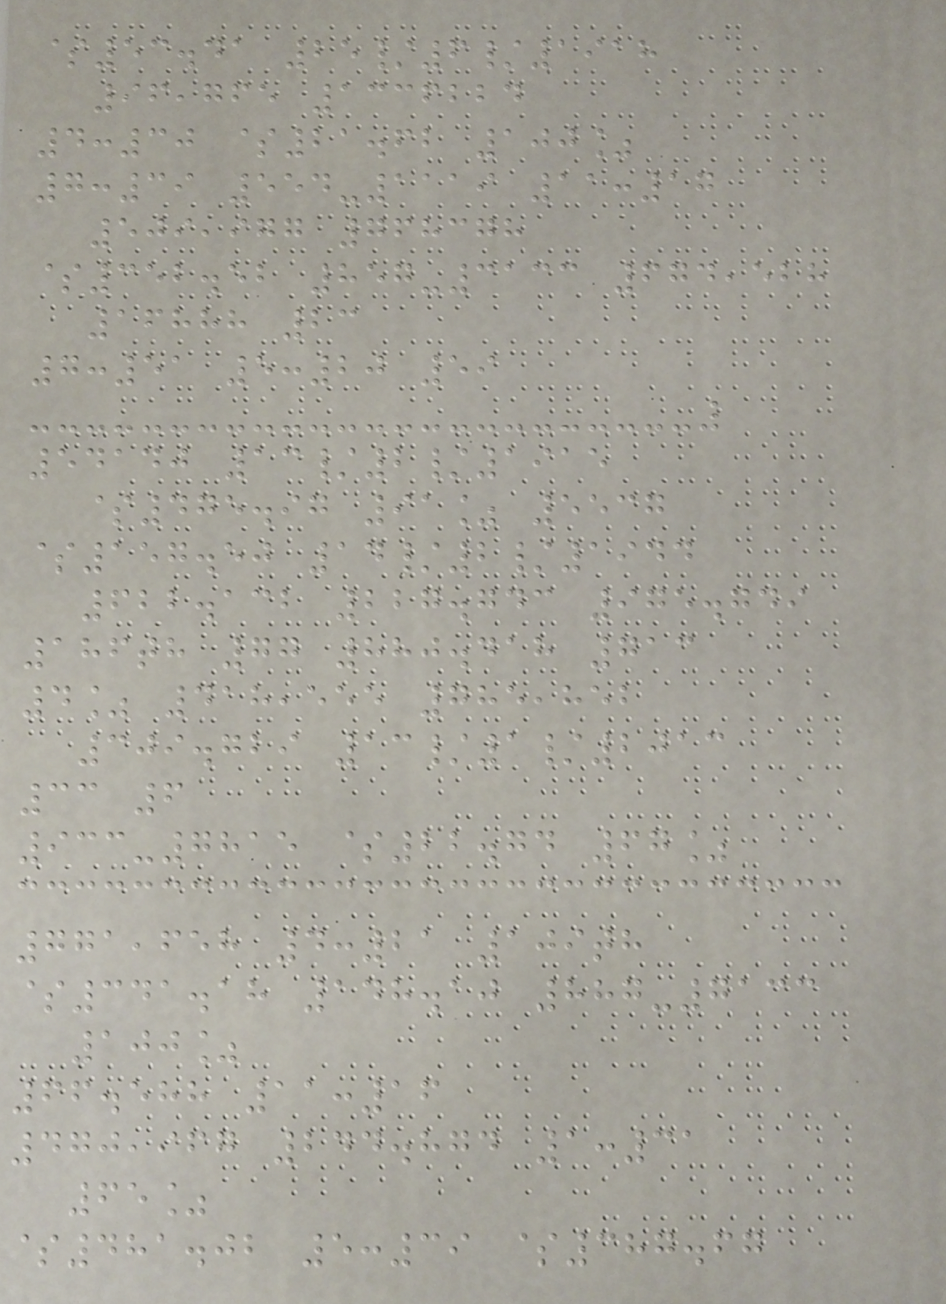$53.41 25/6/1918
96,765 1336224
4:30 $21.62 100%
7:39 554-1119 11:17
509,977 768378
$352.52 857-3133 674,528
16888 23
7:51 5:20 59
54140 13/2/1915
$475.97 91% 5537
$157.50 14/2/1944
622.132 227.743 975.749
186th 77 880.418 713
4% 418,555 785,852
309.729 13/1/2013
33 6
933-7815 $22.74 67%
771,658 4:21 109th
$341.18 148.10 887-7133
100%
66.588 11:16
470,967 244.874 1:31
65%
$481.02 5:39 $387.67
